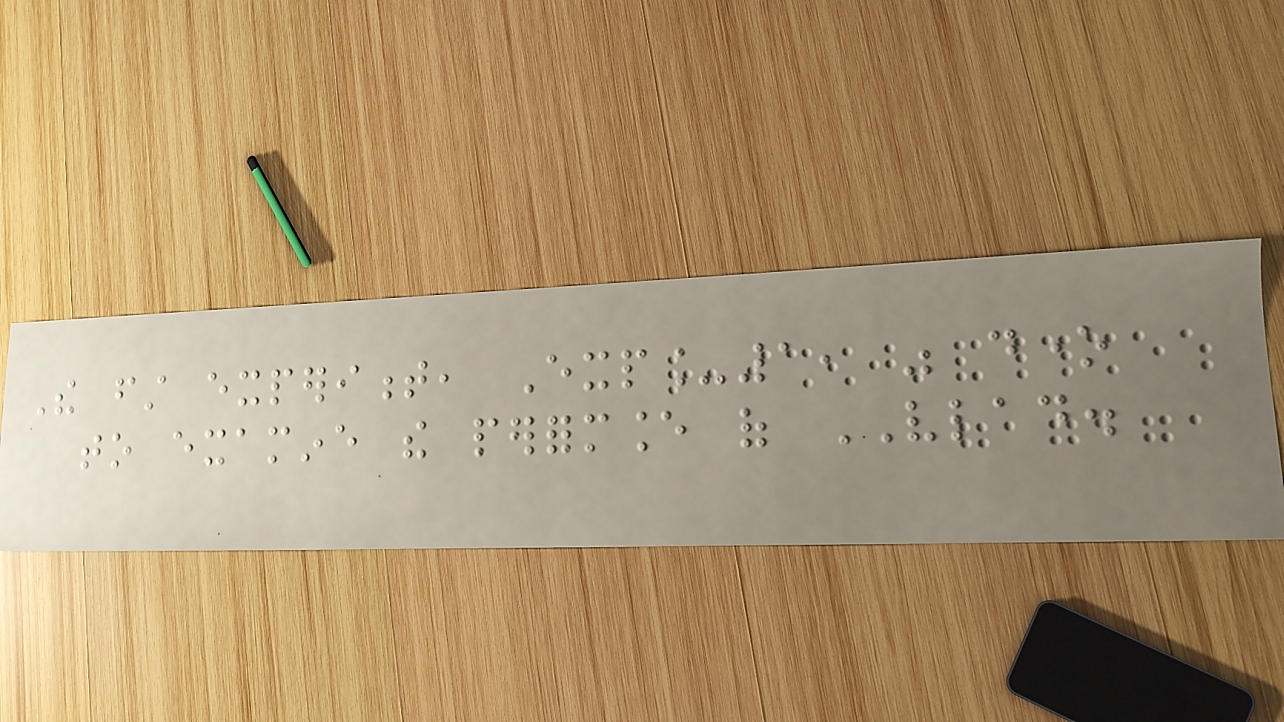The first experiment, Exp_1, was done
to examine the performance of VLAD.
